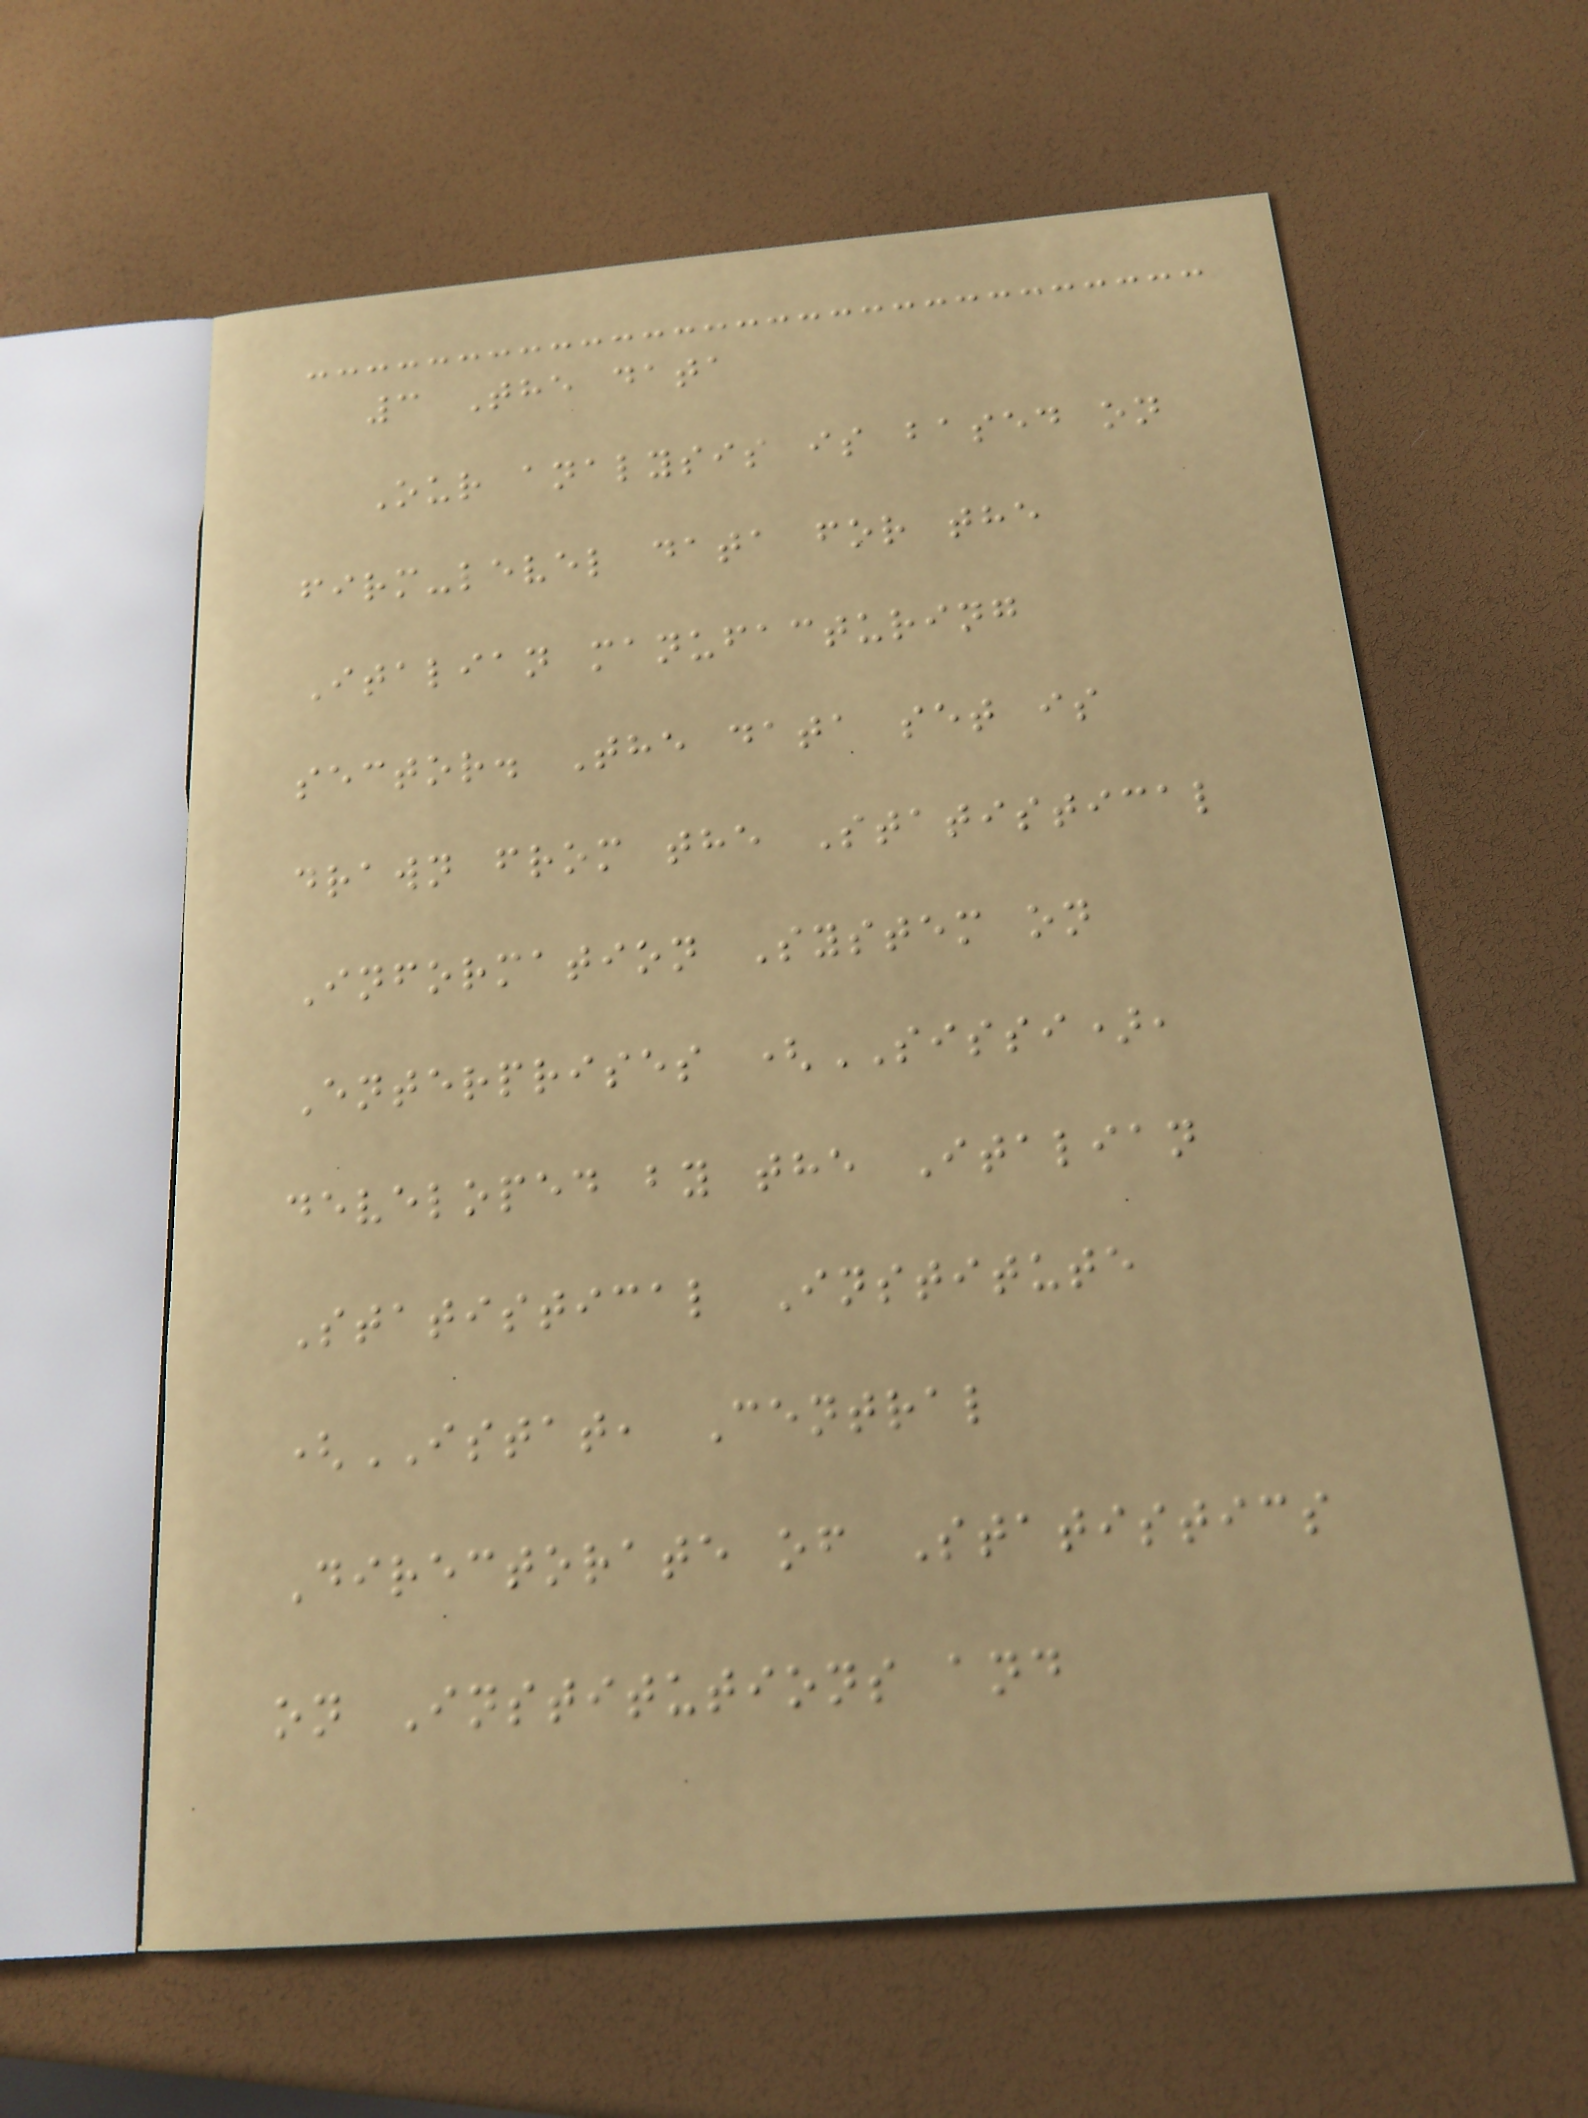3 The data
Our analysis is based on
firm-level data for the
Italian manufacturing
sector. The data set is
drawn from the Statistical
Information System on
Enterprises (SISSI),
developed by the Italian
Statistical Institute
(ISTAT, Central
Directorate of Statistics
on Institutions and
